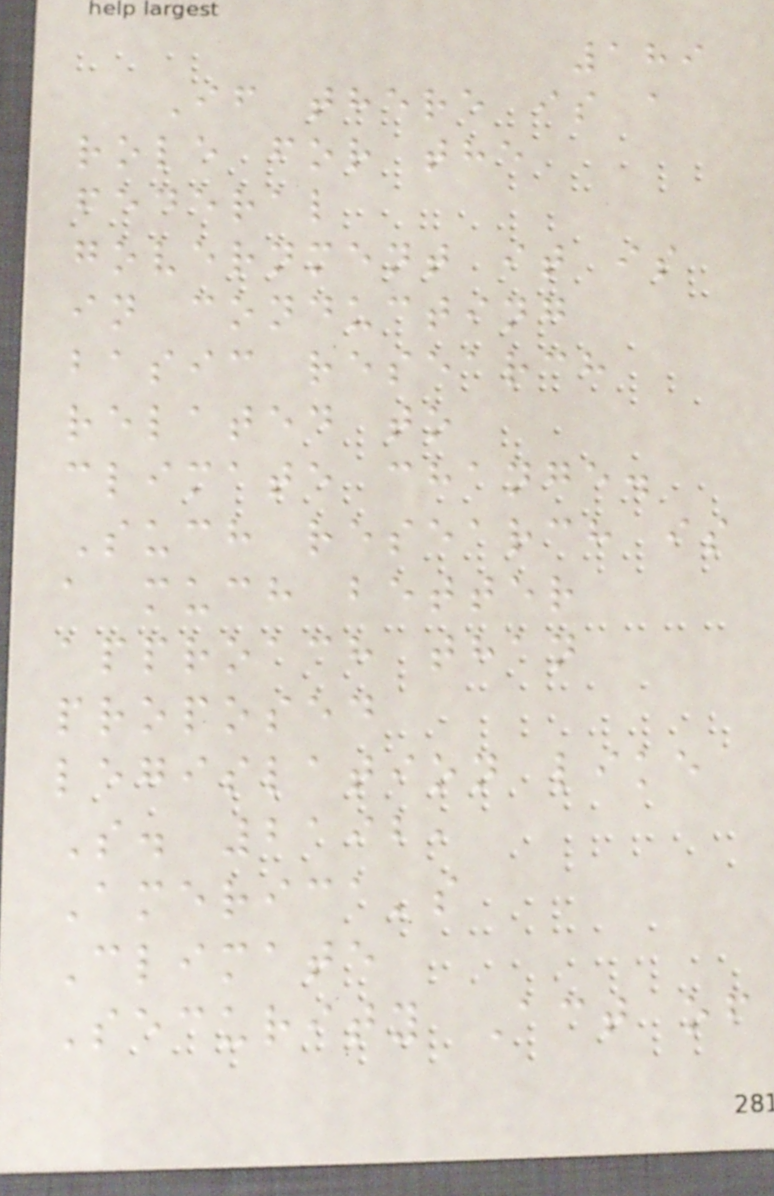189
If there is a
role for the
federal
government it is
in conducting
basic research
related to
climate change.
Such research is
a much better
approach than
proposed
legislation like
S. 2192,
America's
Climate
Security Act of
